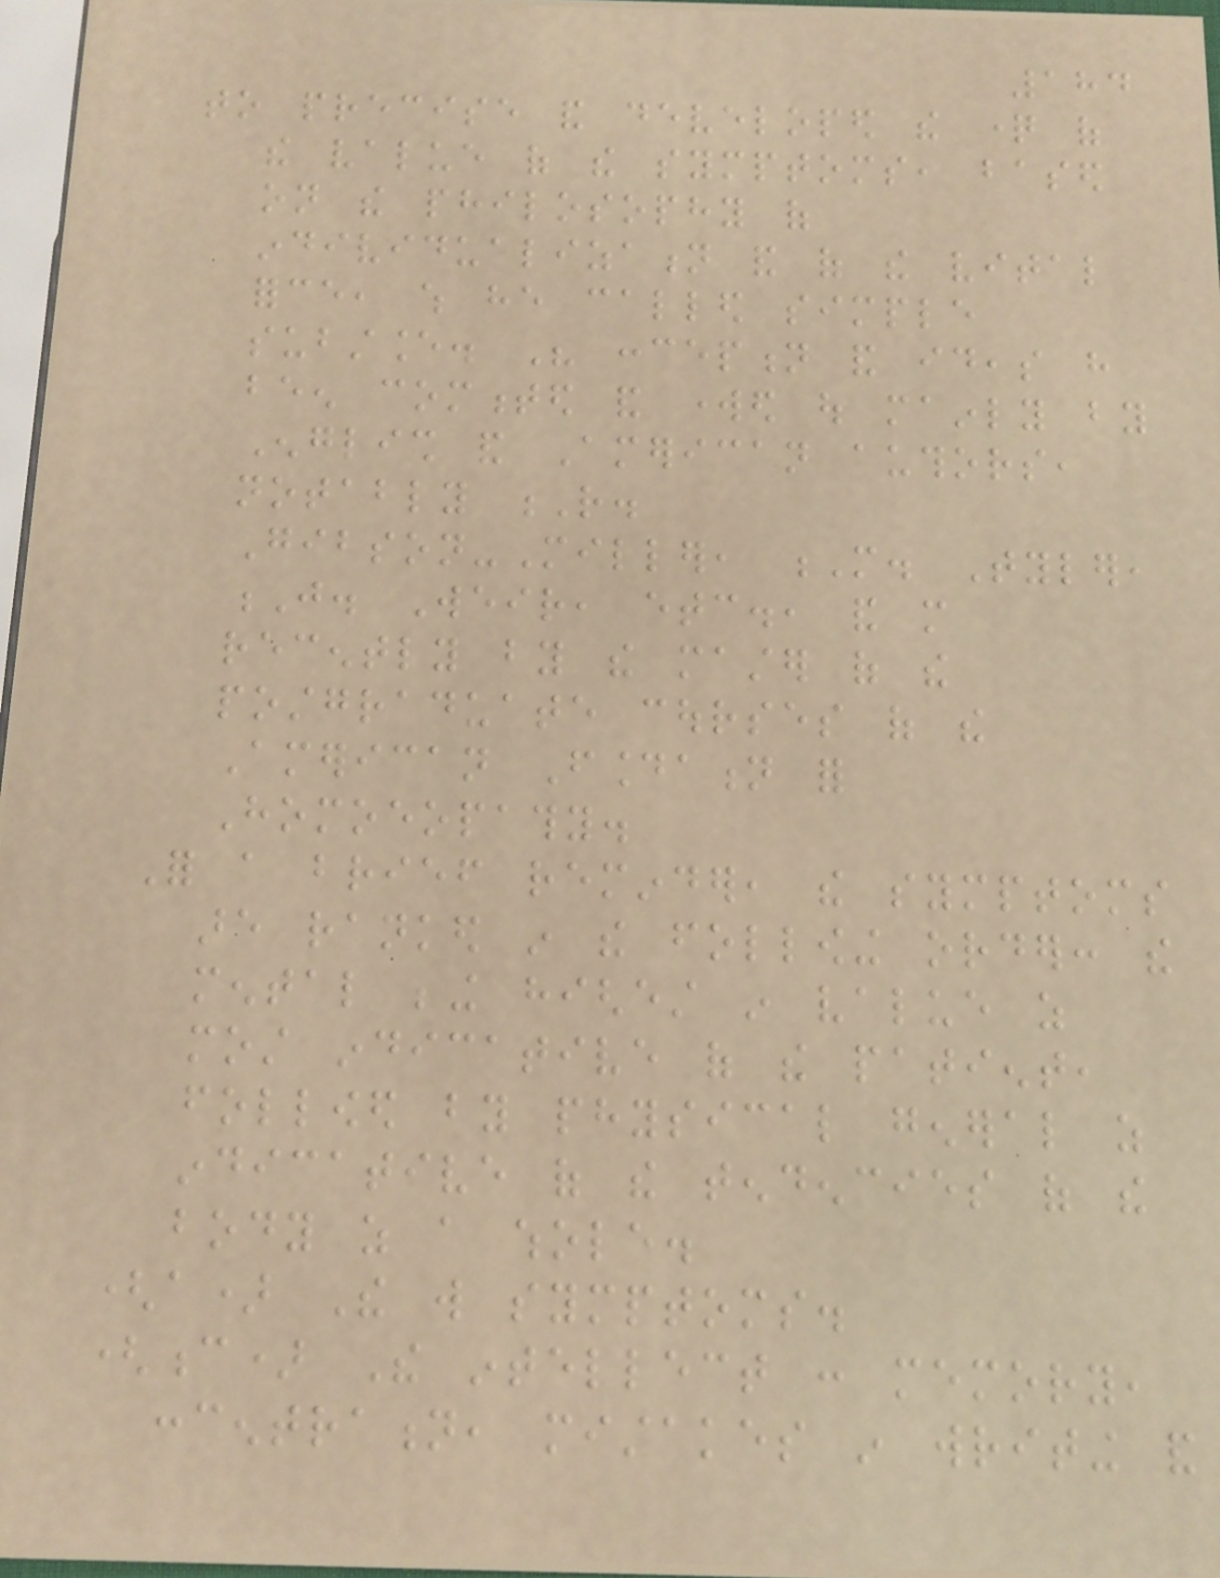184
to precise and developed the question of
the value of the symptoms, based
on the philosophy of
individualization and of the vital
force, which he called simple
substance. His conception and ideas have
been commented and worked out mainly by
English and American authors,
notably R.
Gibson-Miller, M. Tyler,
J. Weir, etc., and more
recently by the master of the
postgraduate courses of the
American Foundation for
Homoeopathy.
For a brief reminder, the symptoms
are ranked in the following order: the
mental being highest in value as
most indicative of the patient,
followed by physical general as
indicative of the tendencies of the
body as a whole.
(a) The will symptoms.
(c) The intellect : memory,
concentration, mistakes in writing and
